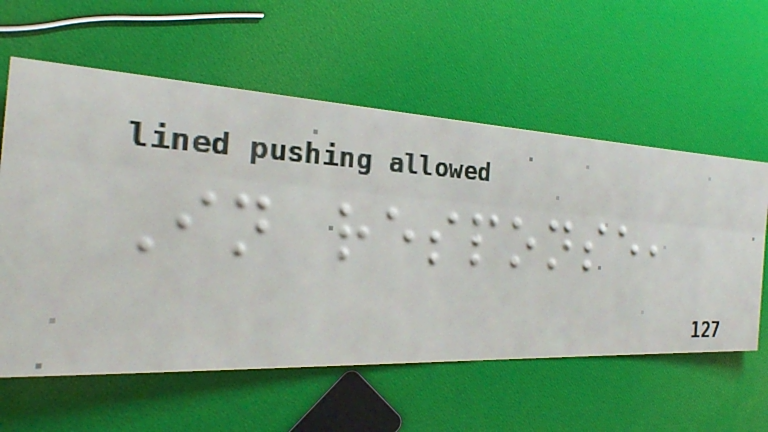In response,
